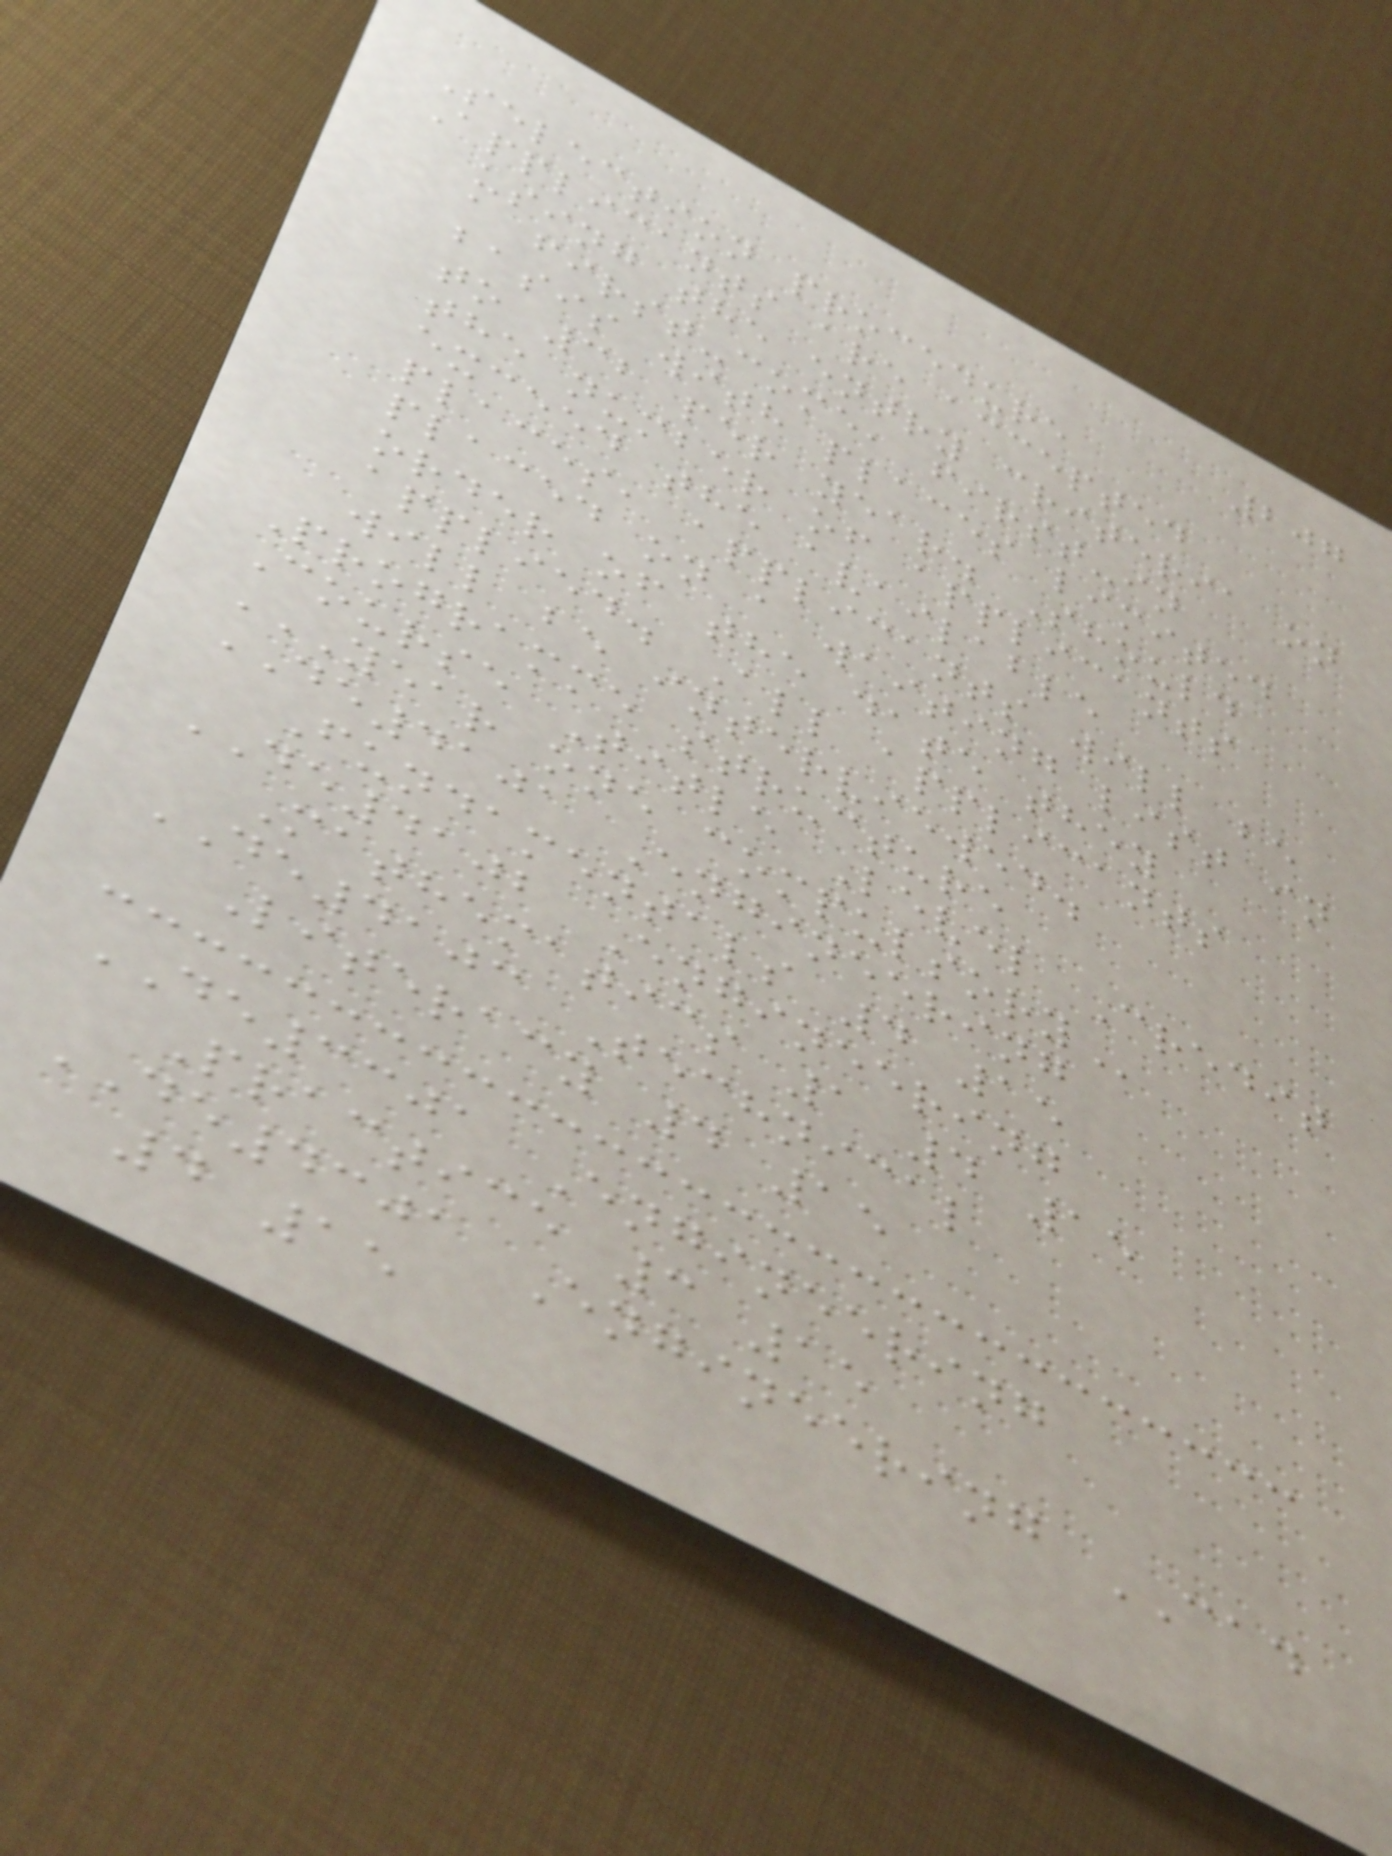207
Selection procedure
Applicants are accepted
using the entry criteria on
a first-come, first-in
basis with places limited
to 32 per year. Should
the number of applicants
exceed the available
places, applicants will be
placed on a waiting list in
order of the date they
applied. All applicants
will be interviewed.
Programme structure
Course Title Level Credit
YEAR ONE COMPULSORY
DE4101 Engineering
Fundamentals 4 15
DE4102 Engineering
Mathematics 1 4 15
DE4103 Technical
Literacy 4 15
DE3301 Engineering
Practice 3 15
DE4301 Engineering CAD
4 15
